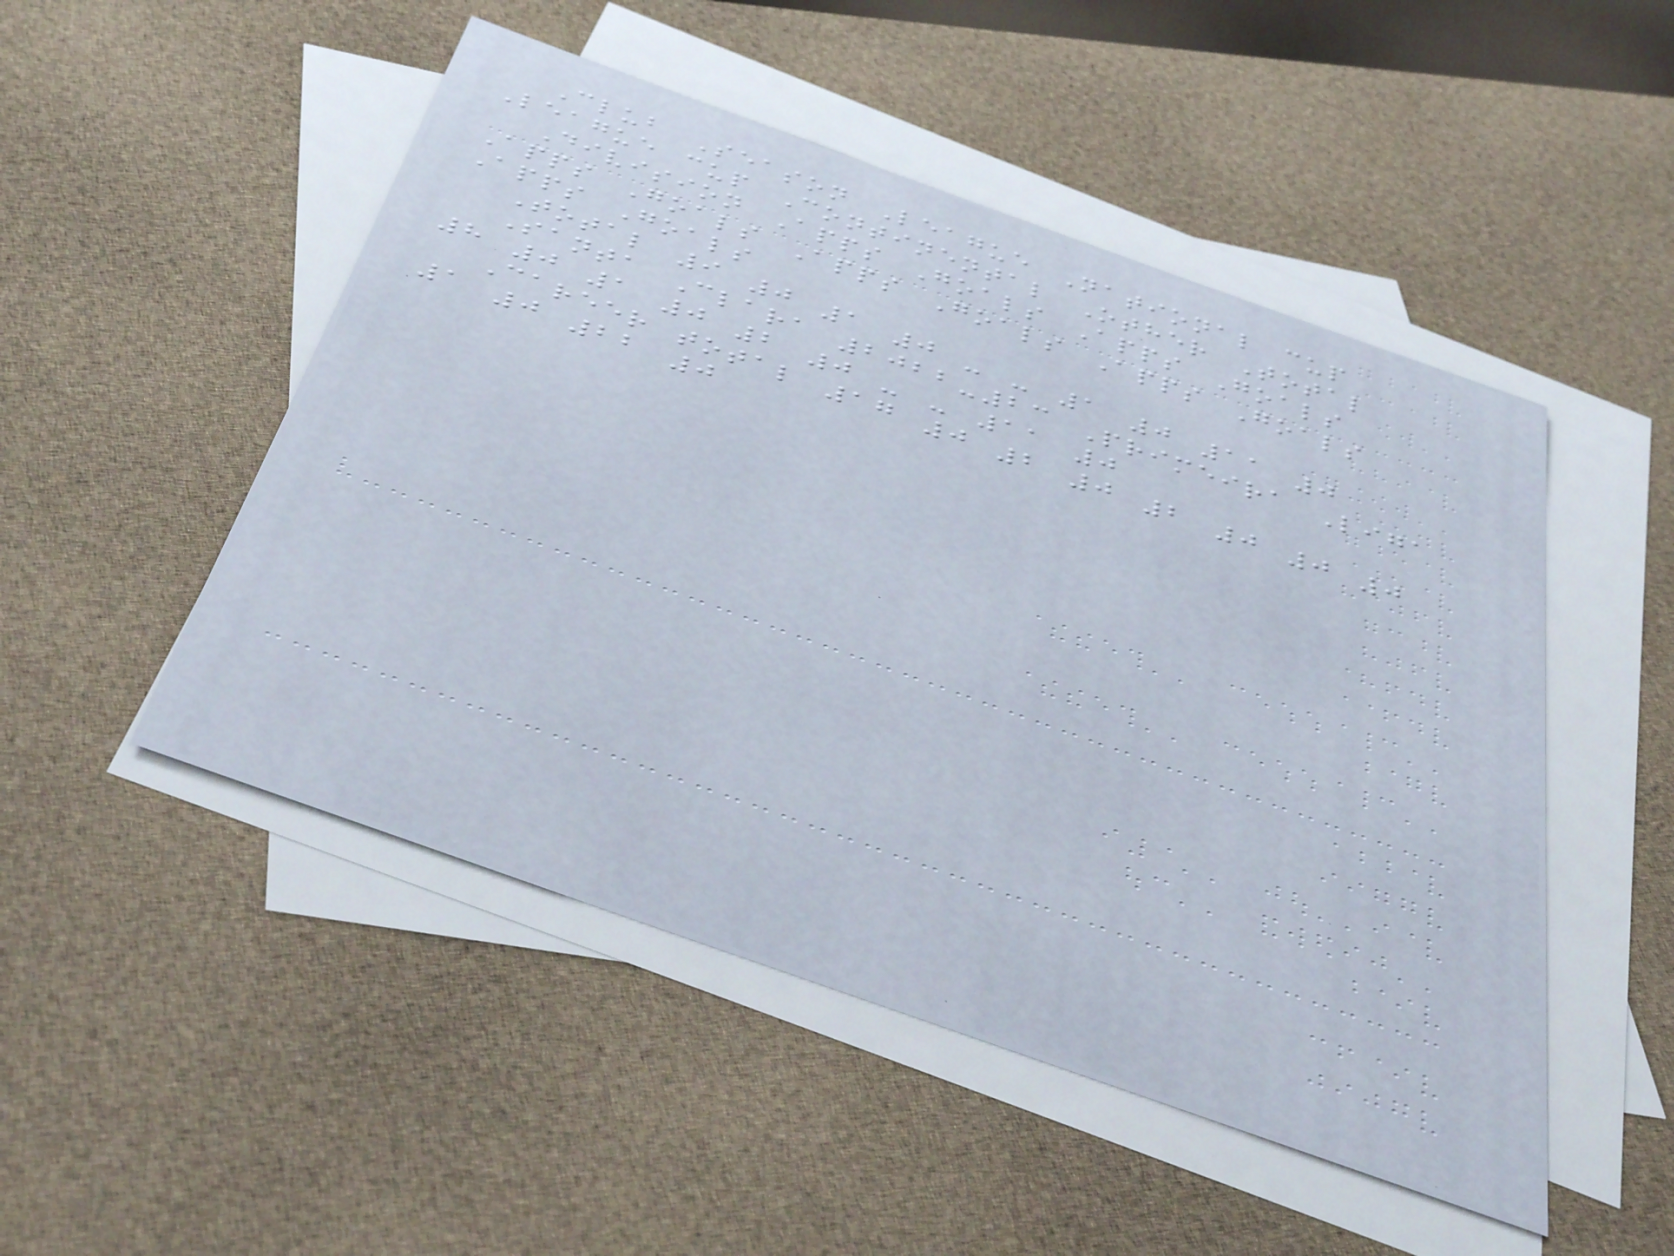Club Season League National cup
League cup Continental Other Total
Division Apps Goals Apps Goals
Apps Goals Apps Goals Apps Goals
Apps Goals
Total 9 0 1 0 - - 1 0 11 0
Santa Clara 2022-23 Primeira Liga
8 0 1 0 2 0 - - 11 0
Career total 17 0 2 0 2 0 0 0
1 0 22 0
